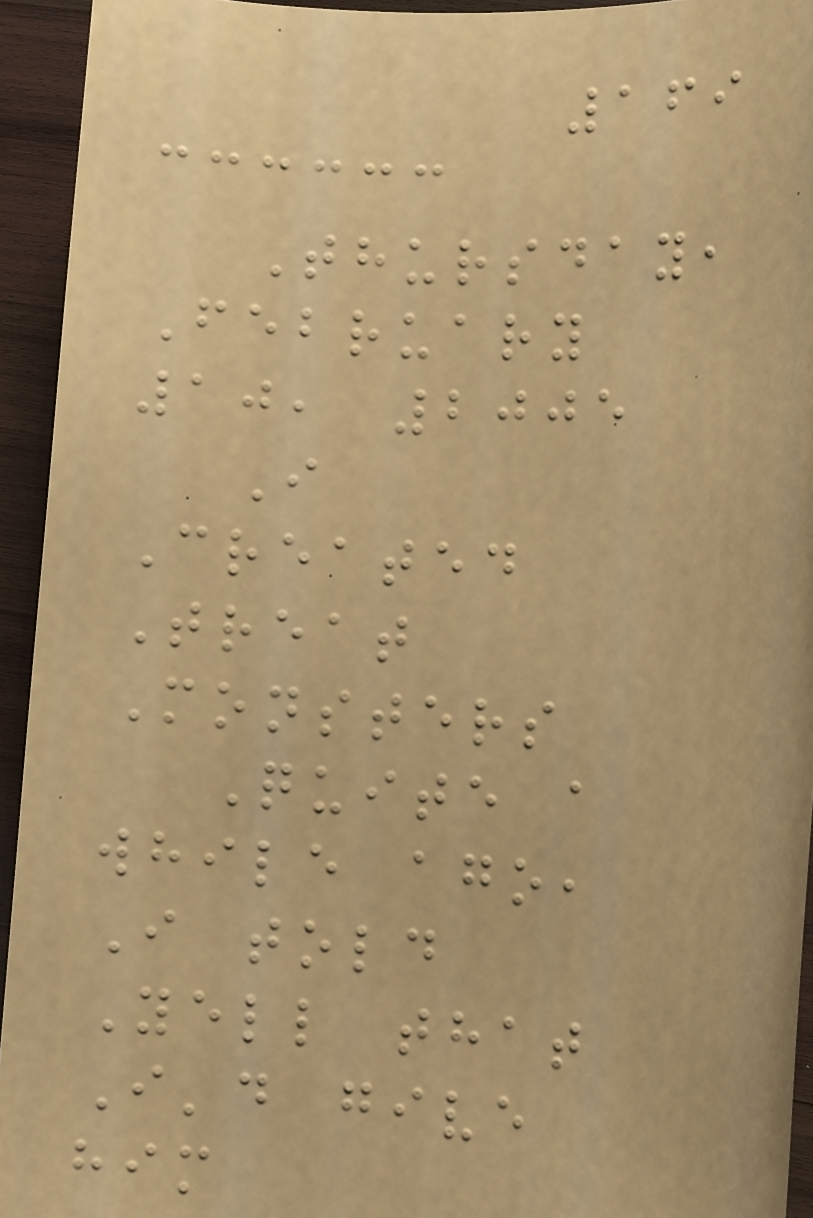169
Thursday,
February
10, 2005
I
Created
Treat
Monsters
Quite a
while ago,
I told
Yell that
I'd give
him
